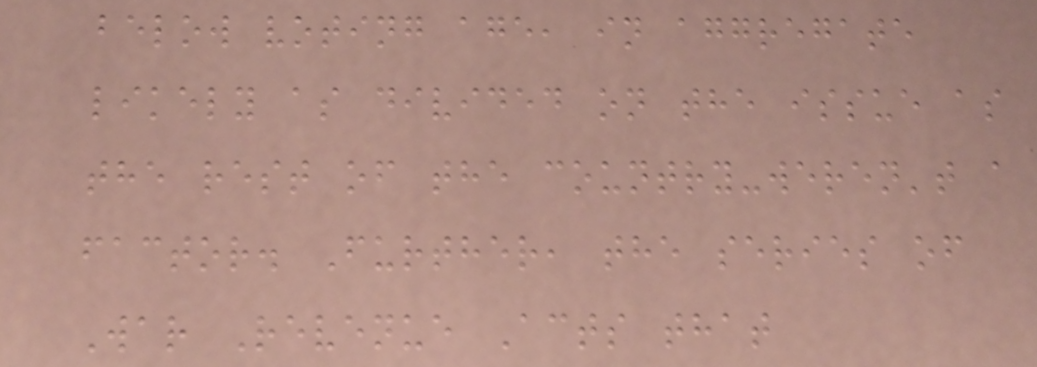below voting age, in aggregate
likely as divided on the issue as
the rest of the country-weren't a
factor. Further, the series of
War Revenue Acts that
